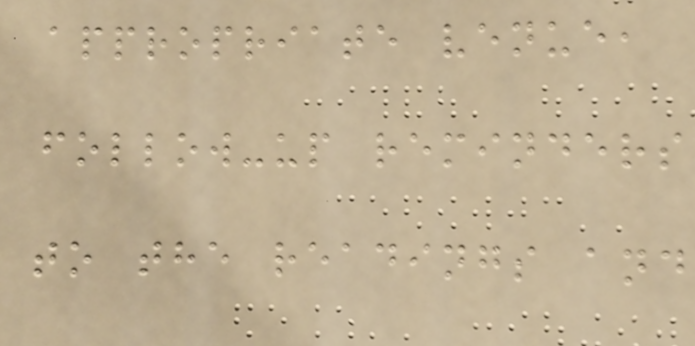appropriate venue,
follow-up reminders
to the readings and
